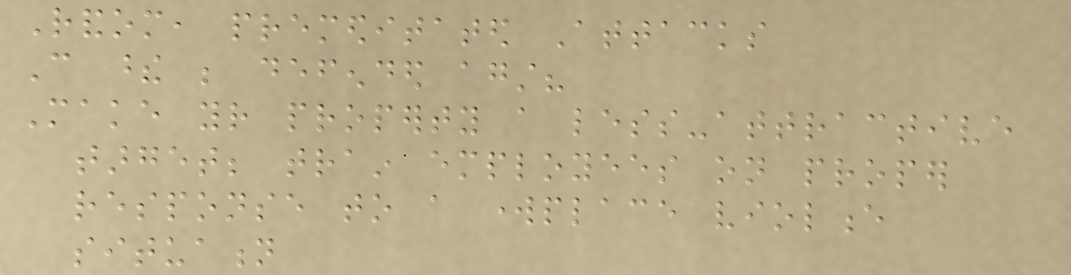Random, premeditated Attacks
Can these be defended against?
Make your property a less-attractive
target; train employees on proper
response to a workplace violence
situation
